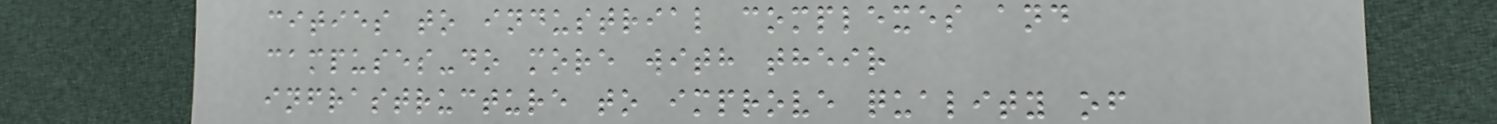cities to industrial complexes and
campuses-do more with their
infrastructure to improve quality of
